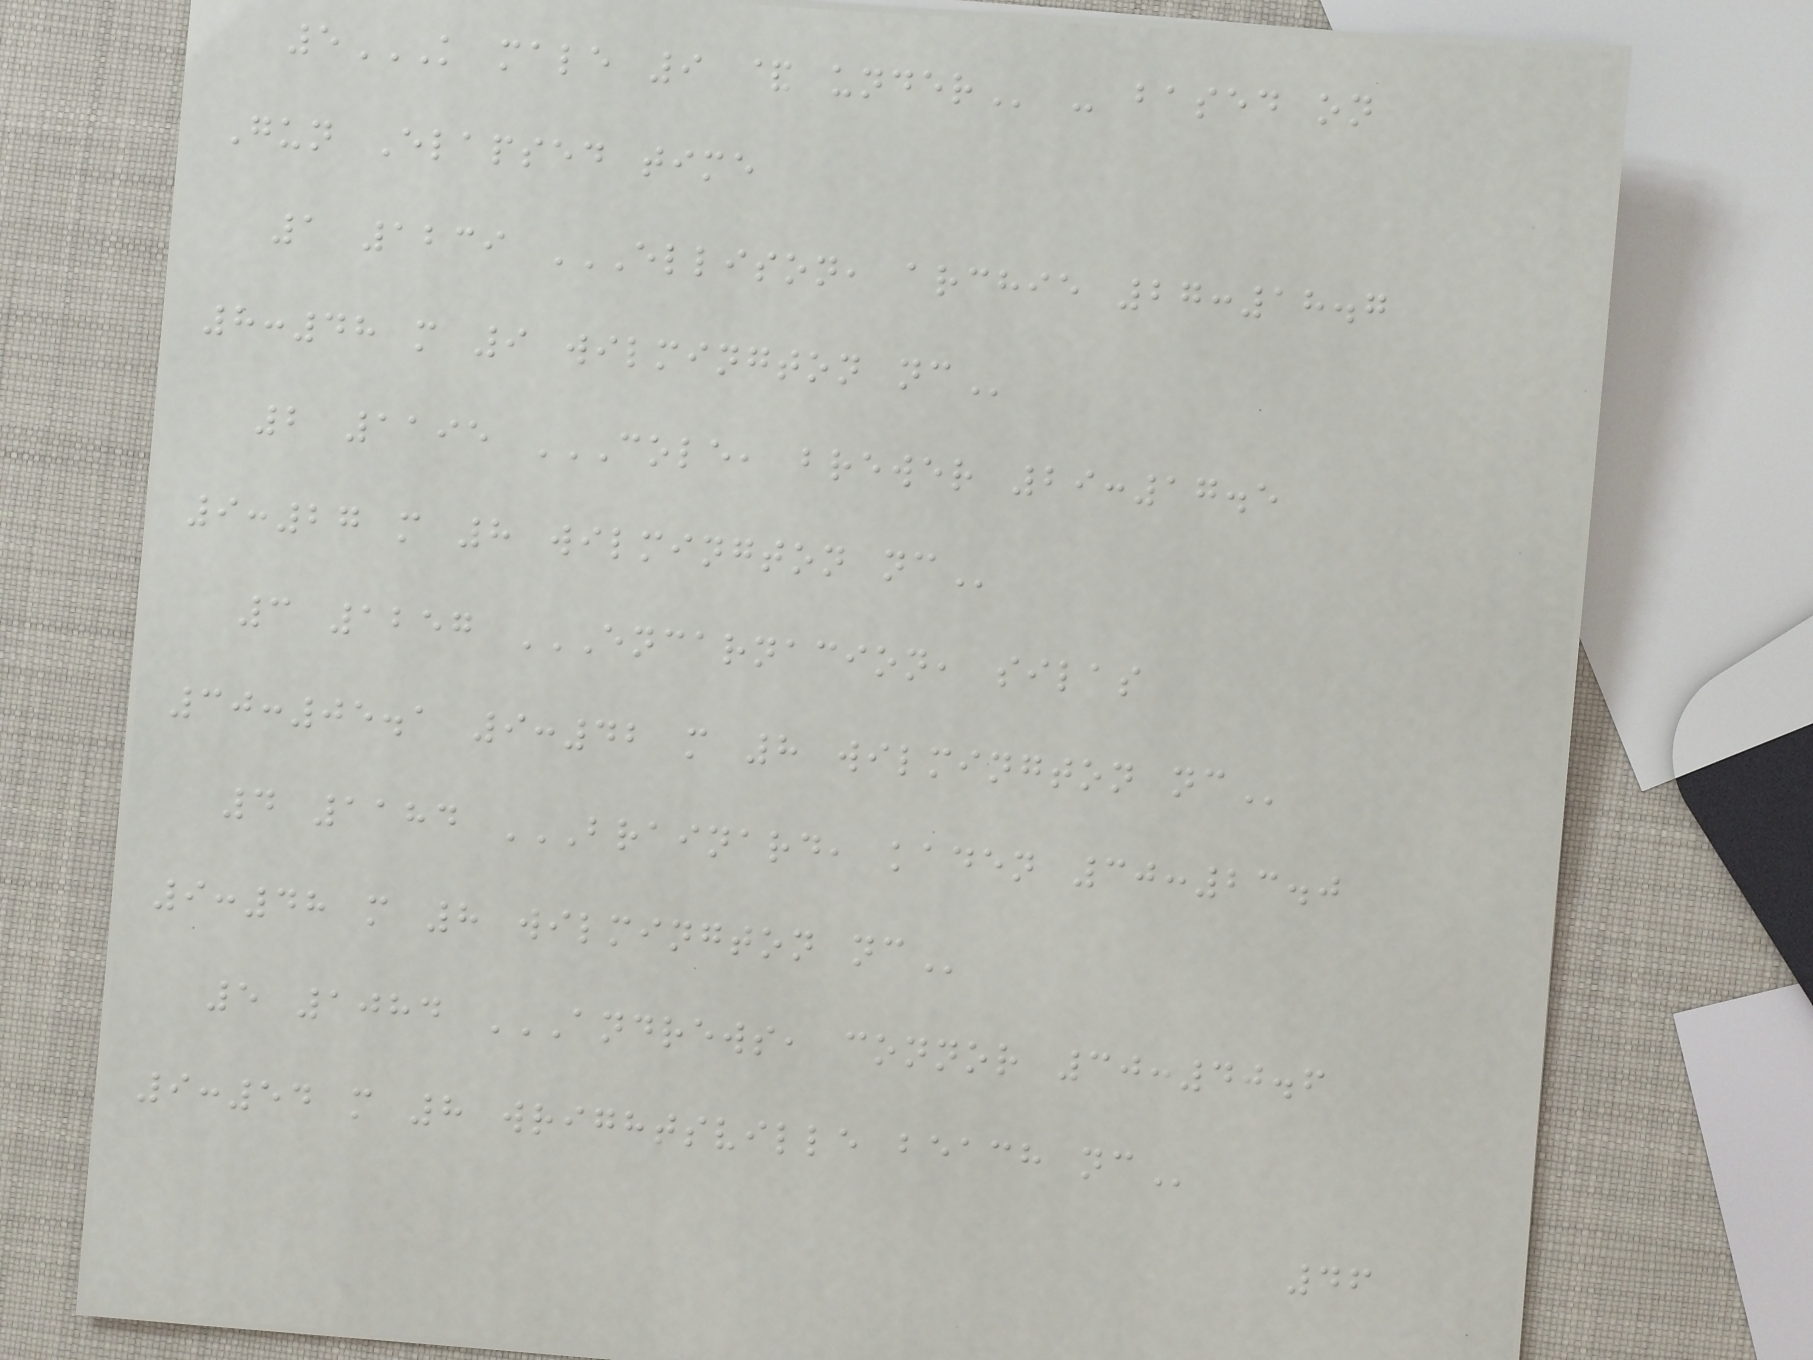5K MALE 9 & UNDER - based on
Gun Elapsed time
1 1239 ELLISON, ARCHIE 27:18.7
8:48 M 9 WILMINGTON NC
2 1195 COLE, BREWER 29:17.5
9:27 M 8 WILMINGTON NC
3 1257 ENCARNACION, SILAS
30:05.1 9:42 M 8 WILMINGTON NC
4 1184 BRAINARD, KADEN 30:23.0
9:48 M 8 WILMINGTON NC
5 1084 ANDREWS, CONNOR 30:40.6
9:54 M 8 WRIGHTSVILLE BEACH NC
46
